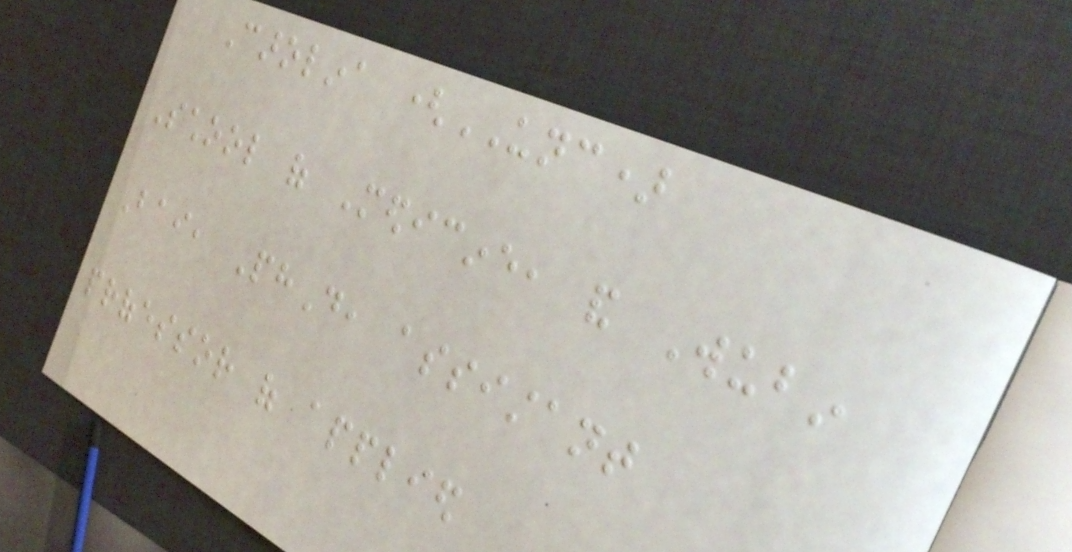Carolina (UNC)
School of Medicine, and Wubin
Bai, PhD, assistant
professor of applied
